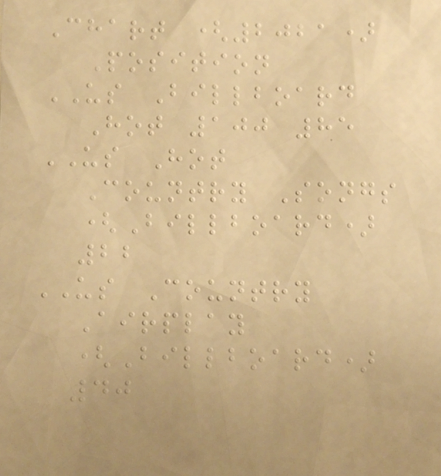Chart (2021)
Position
US Billboard
Hot 100 85
US Hot
Country Songs
(Billboard)
22
US Country
Airplay
(Billboard)
40
